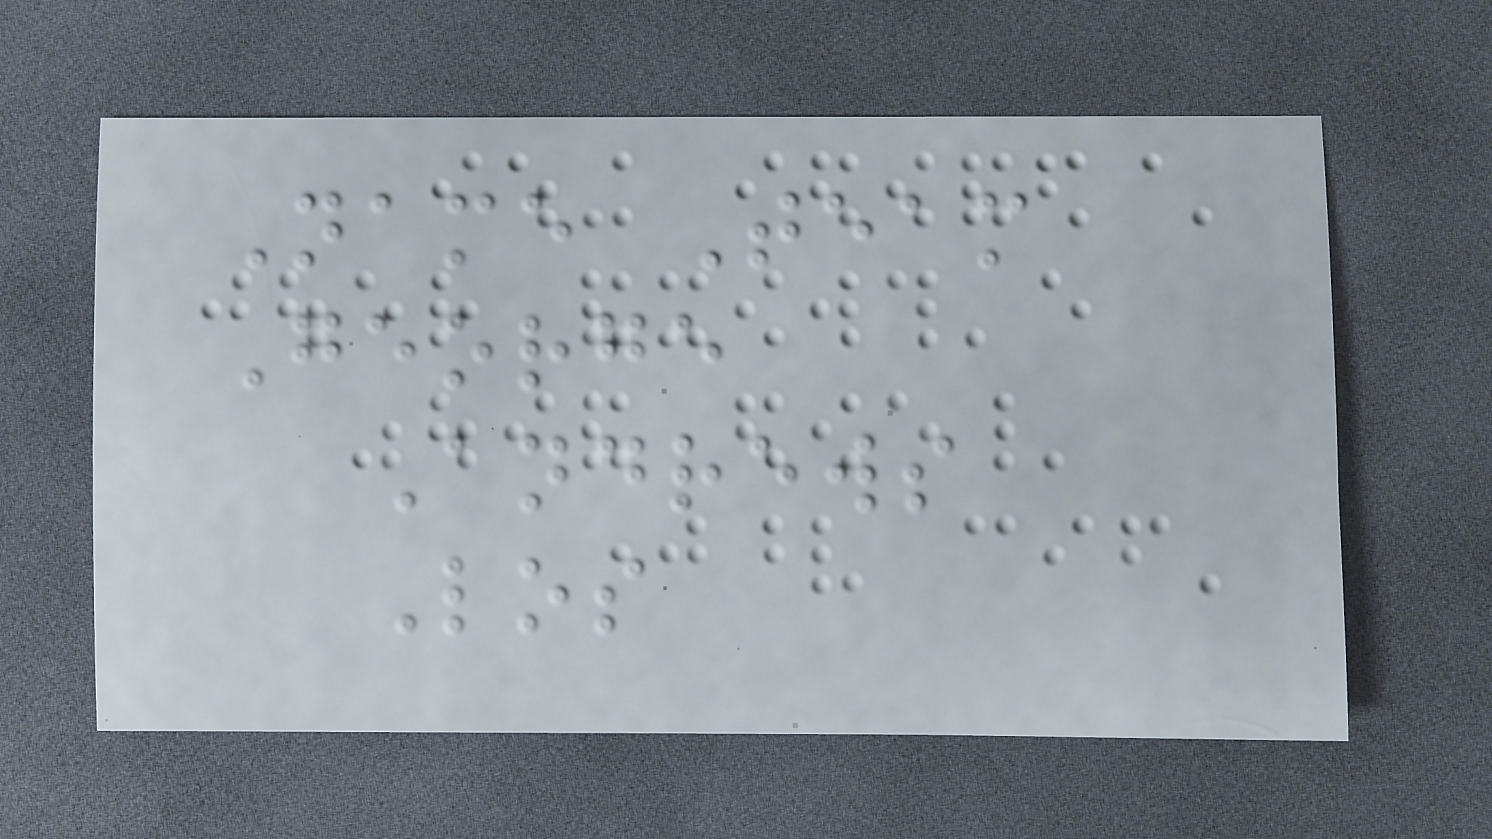Name Team
George
Andrews
Los
